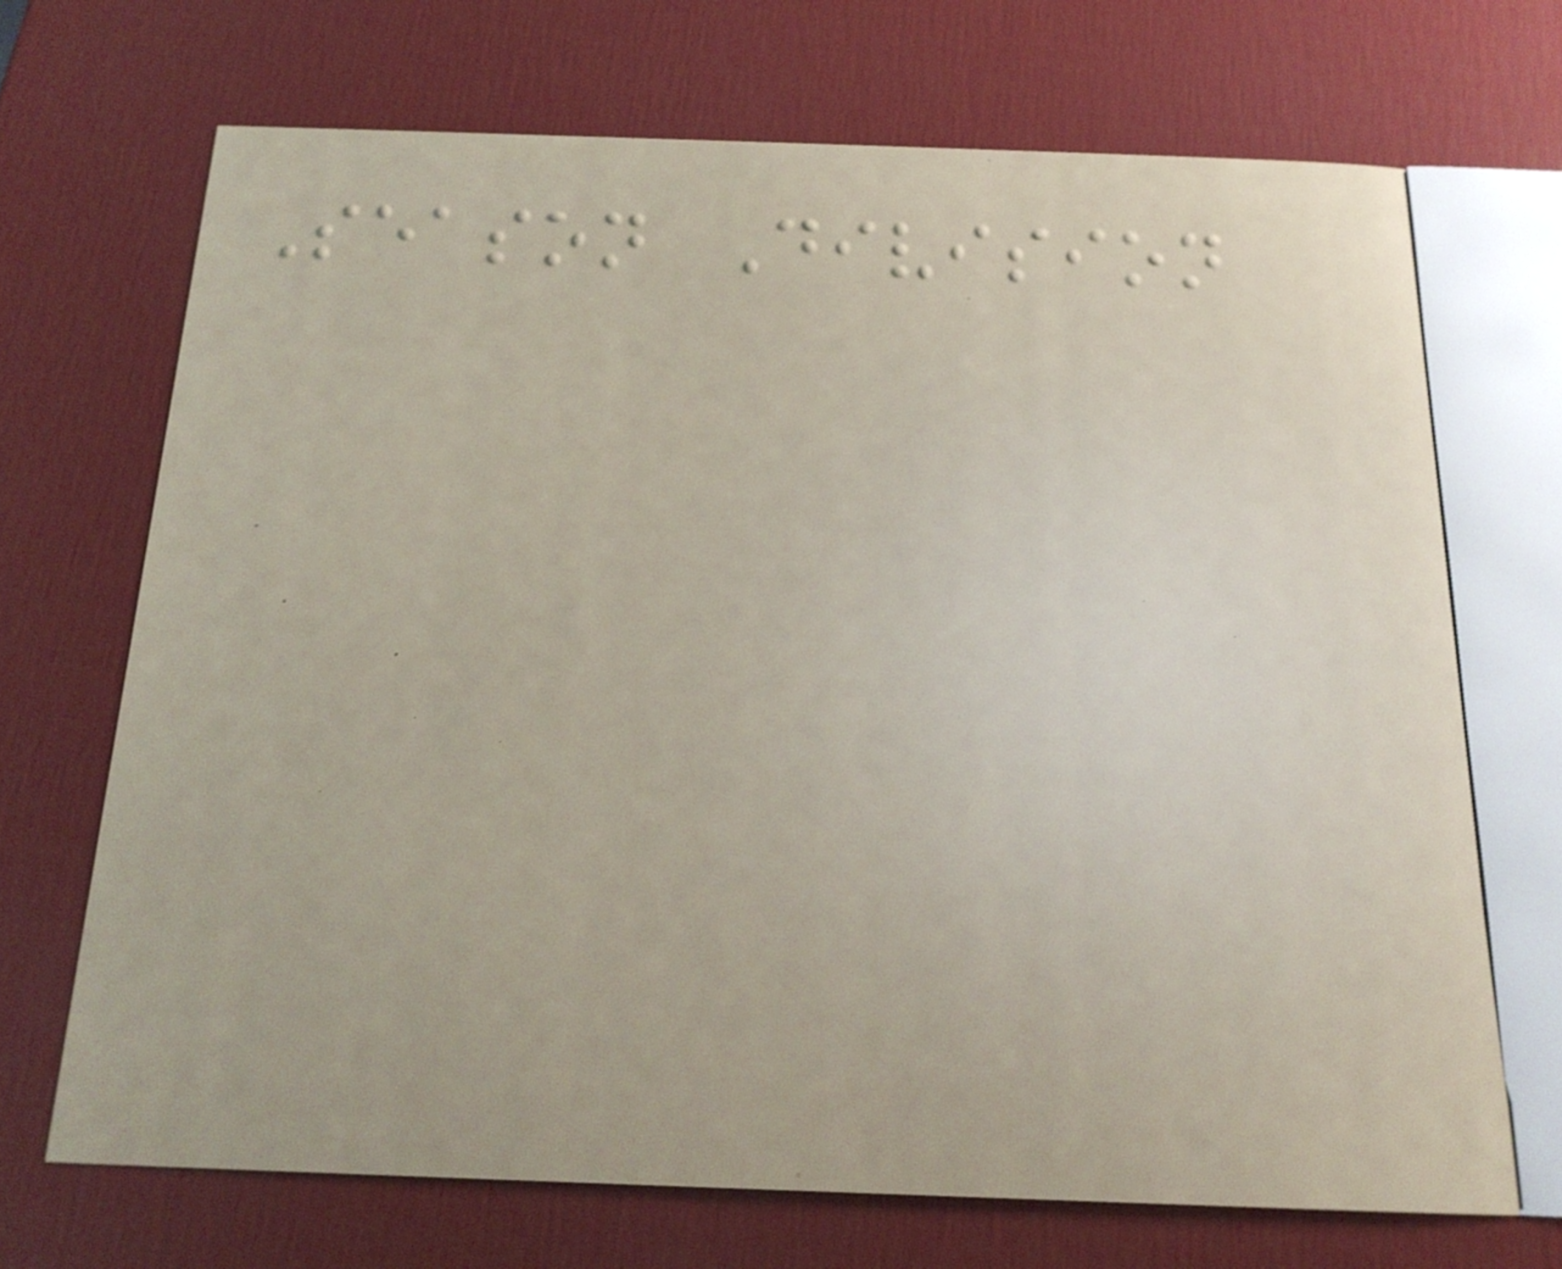Season Division
